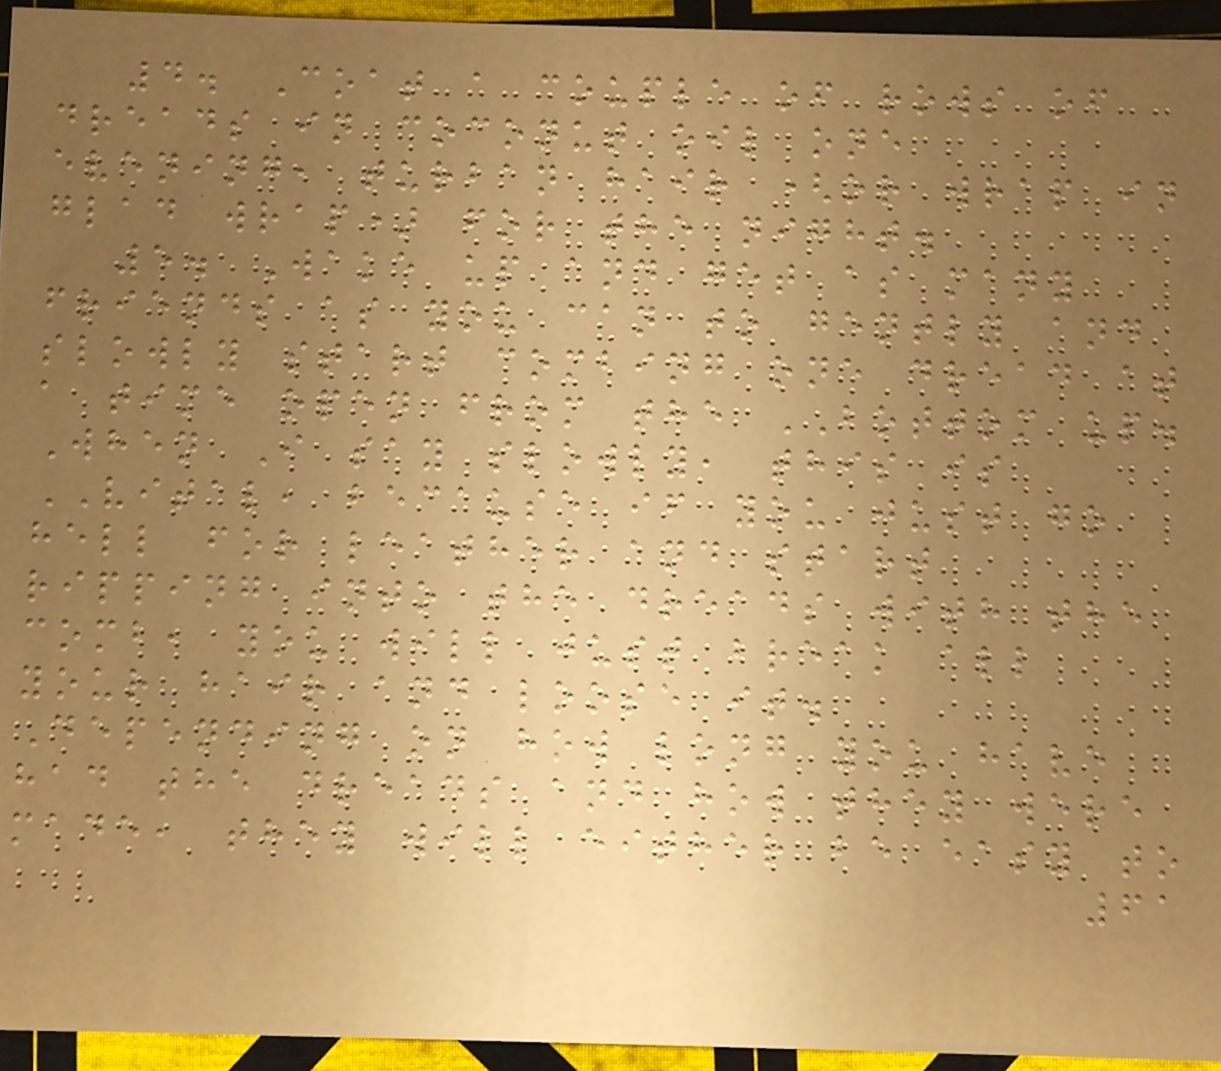4. Coat a couple of rows of
dreads in coconut oil one
evening, turban hair (or wrap in
glad wrap) for the night.
5. Wake up and get as many
friends as you can to gently and
slowly start combing one dread at
a time open from the BOTTOM up.
When I say slowly, this is
VITAL, because if you just go
hell for leather and start
ripping into the dreads with the
comb, you will just break all
your hair and loose it.
Depending on how long you have
had the dreads and how they were
made, they will either be easy to
61
